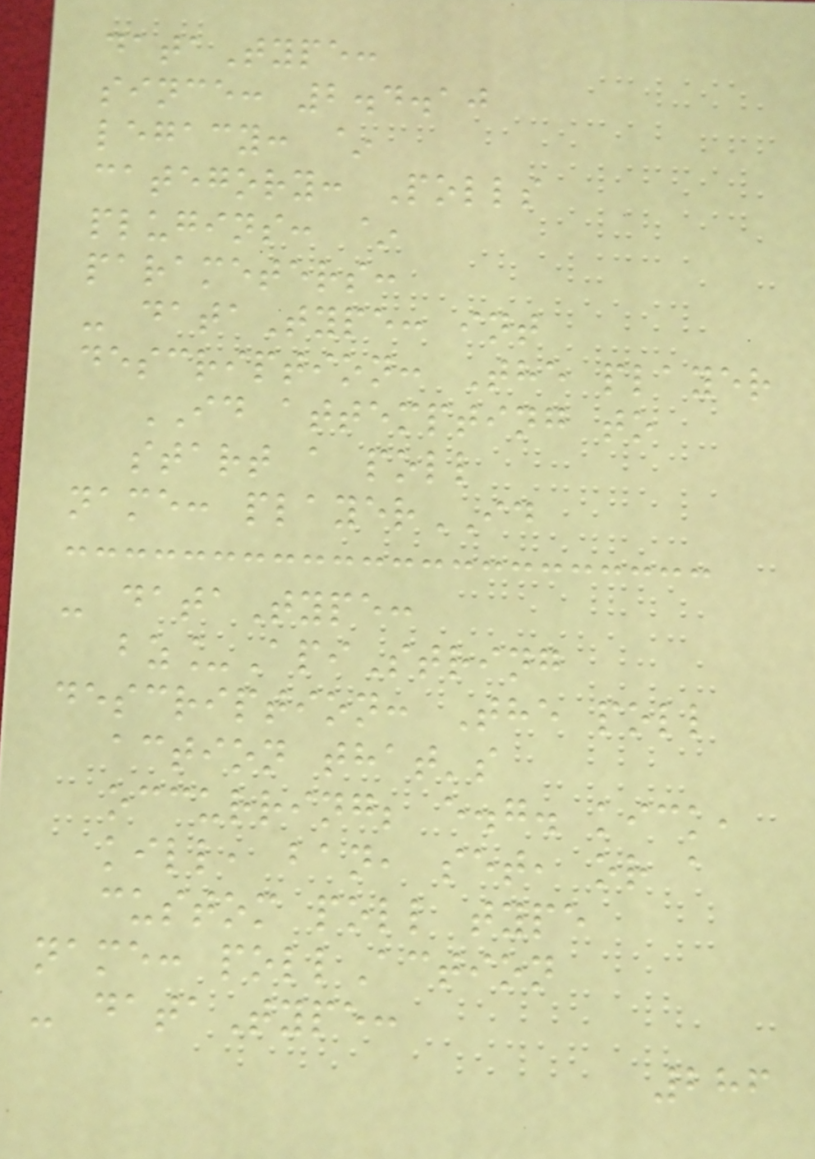dataType:
since: 2.4.10
legacy: ~
category: Polls
plugins: ~
parameters:
- dataType: int
description: The player
ID attempting to
start a poll
name: playerID
- dataType:
bz_ApiString
description: The poll
action that's
occurring; e.g. kick,
kill, ban, set, or a
custom poll type
name: pollAction
- dataType:
286
